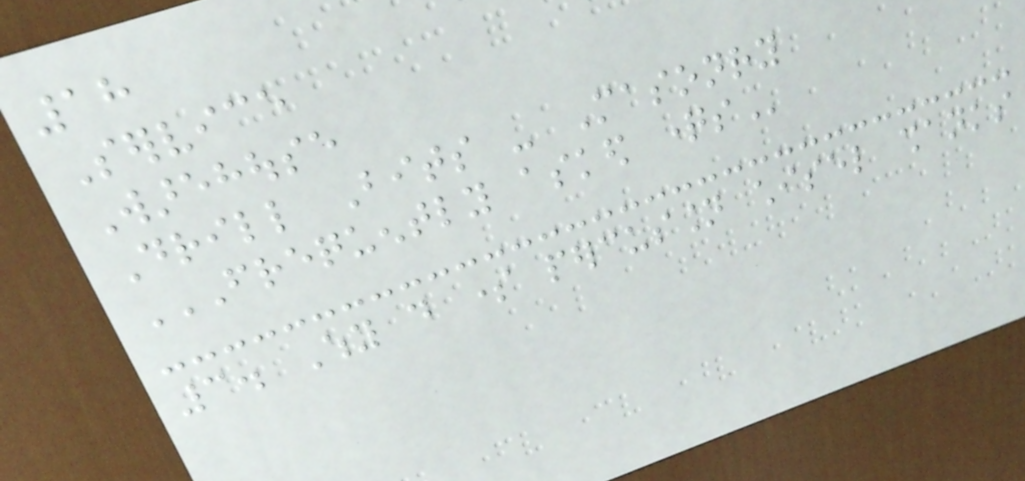18
Service
Warehouse
Drill Bits - Masonry
FREQUENTLY ASKED QUESTIONS
3. Why do some percussion chisel shanks
